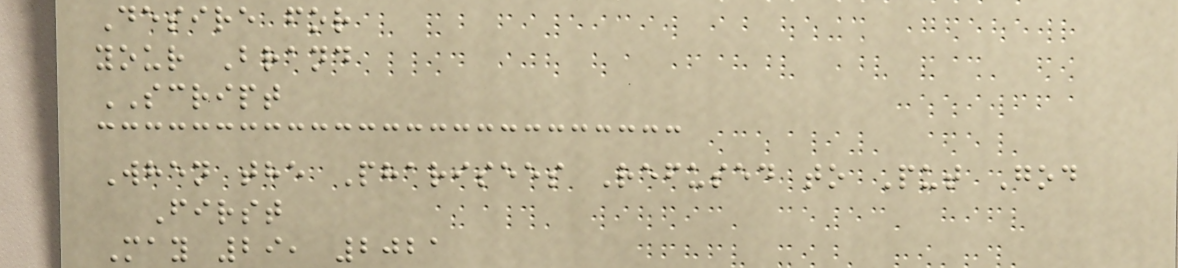Desire for
your Brand
SCRIPT
When the Pharisees Refused to Put God
First
May 29, 2021
